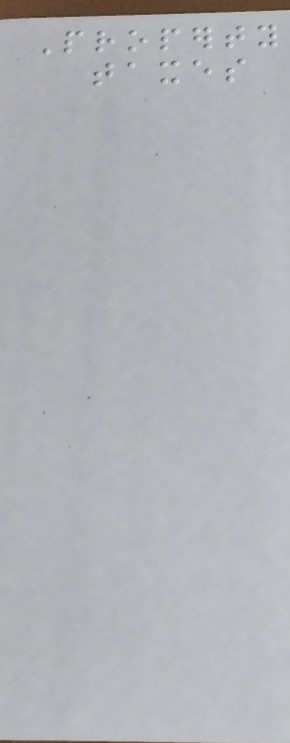Property
taxes
